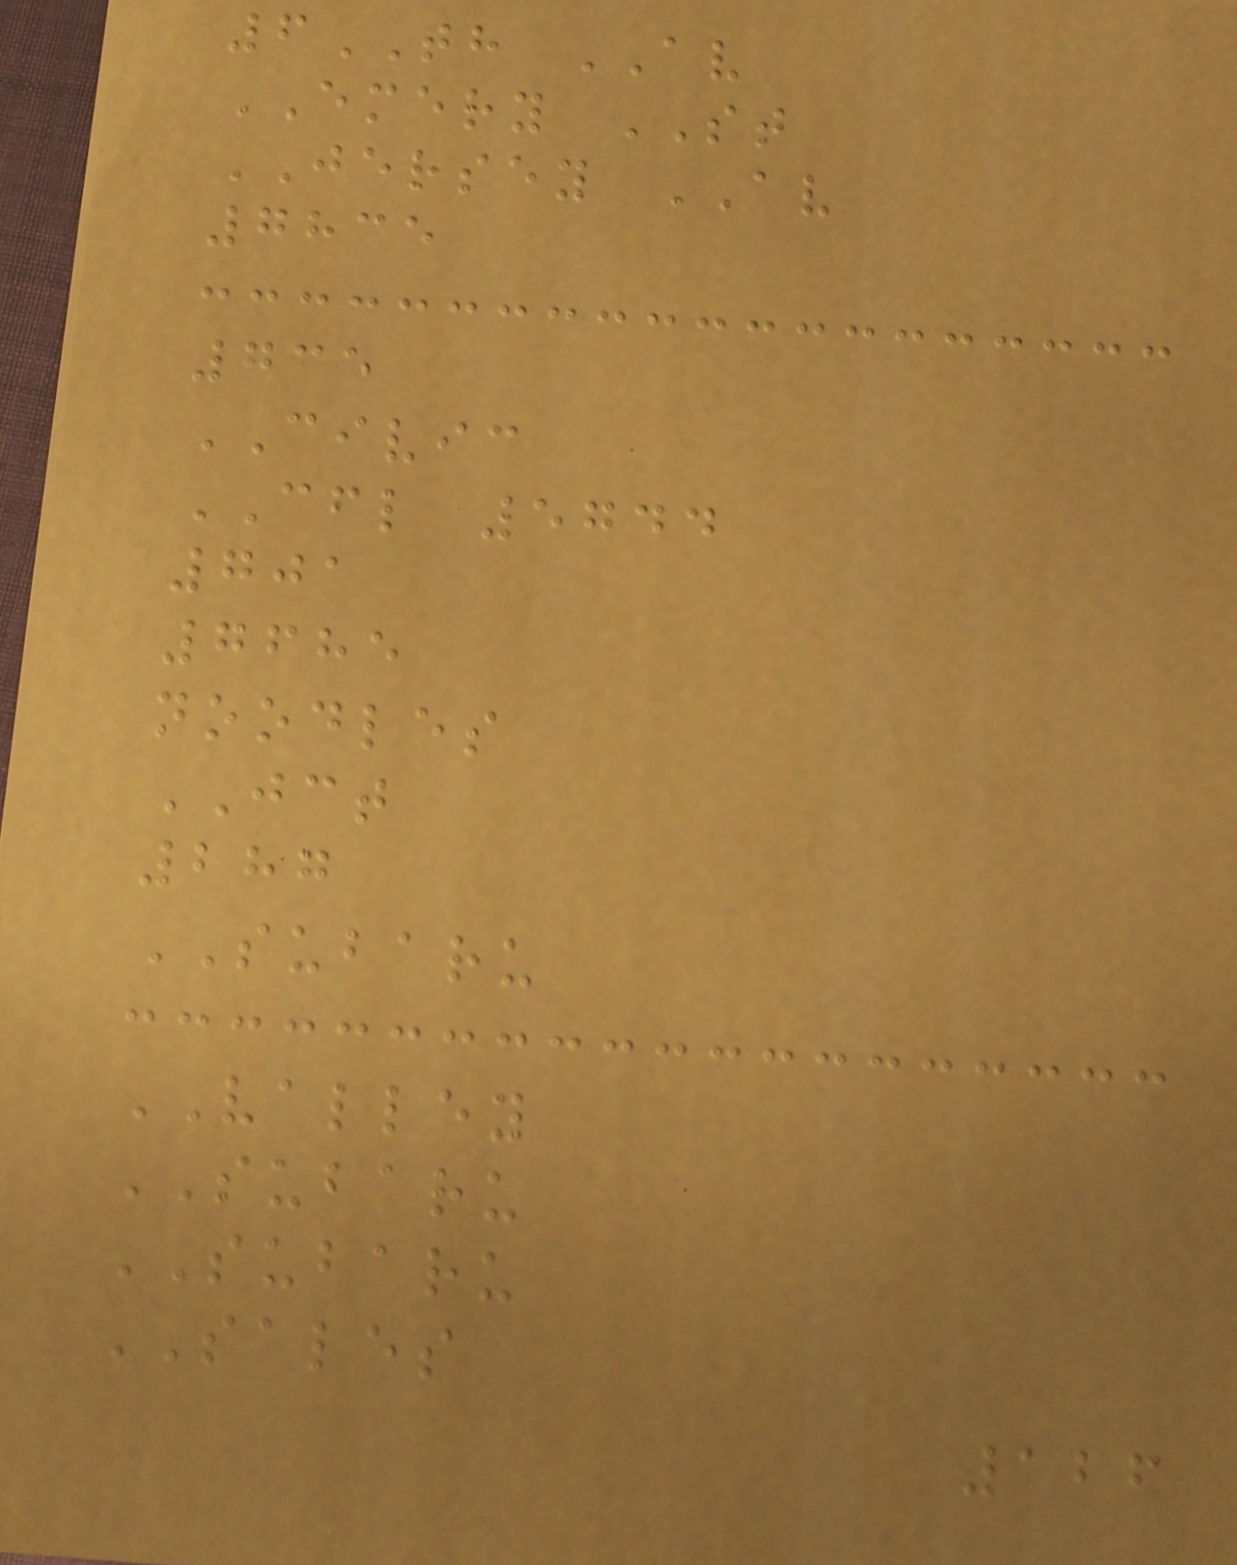6TH AV
EMERY ST
JERSEY AV
7835
735
CIVIC
CFL 5744
701
7685
noodles
JCT
287
SUBARU
VALLEY
SUBARU
SUBARU
SALES
126
